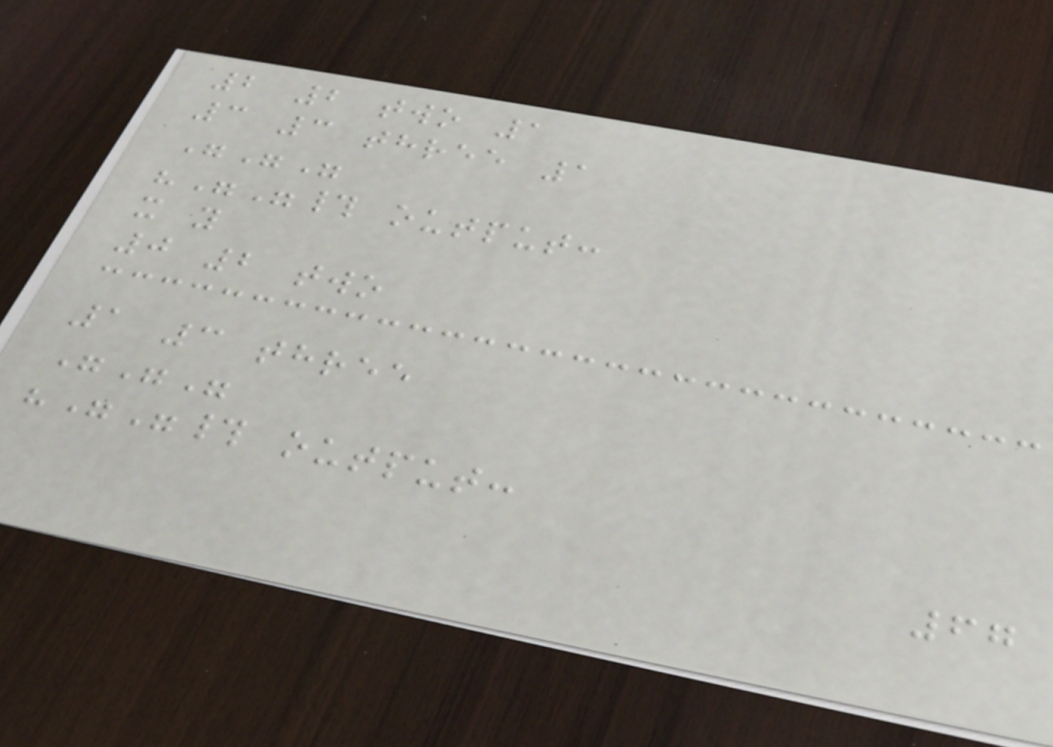2 2 two 1
3 3 three 1
"""
"""# output:
x y
0 2 two
1 3 three
"""
"""# output:
67
